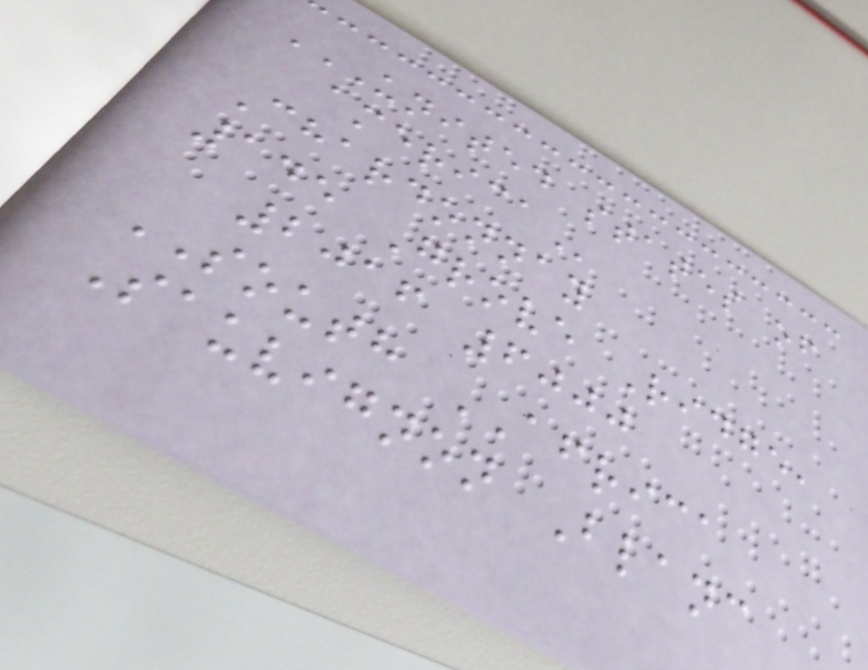UNITED STATES OF
AMERICA
Chardonnay
145 Grove Ridge,
2016 6000
SOUTH AFRICA
Sauvignon Blanc
